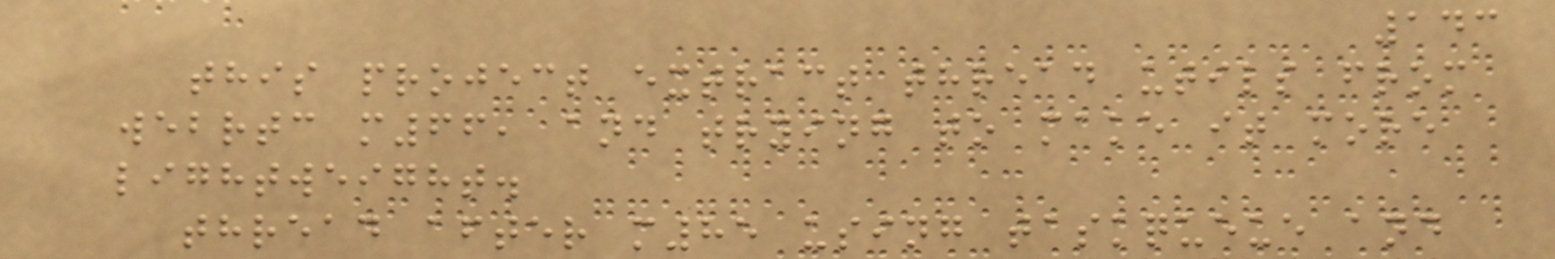143
this project extract thread utils from
webrtc m66, and trying to make it more
lightweight.
thread after m85 using taskqueue and
